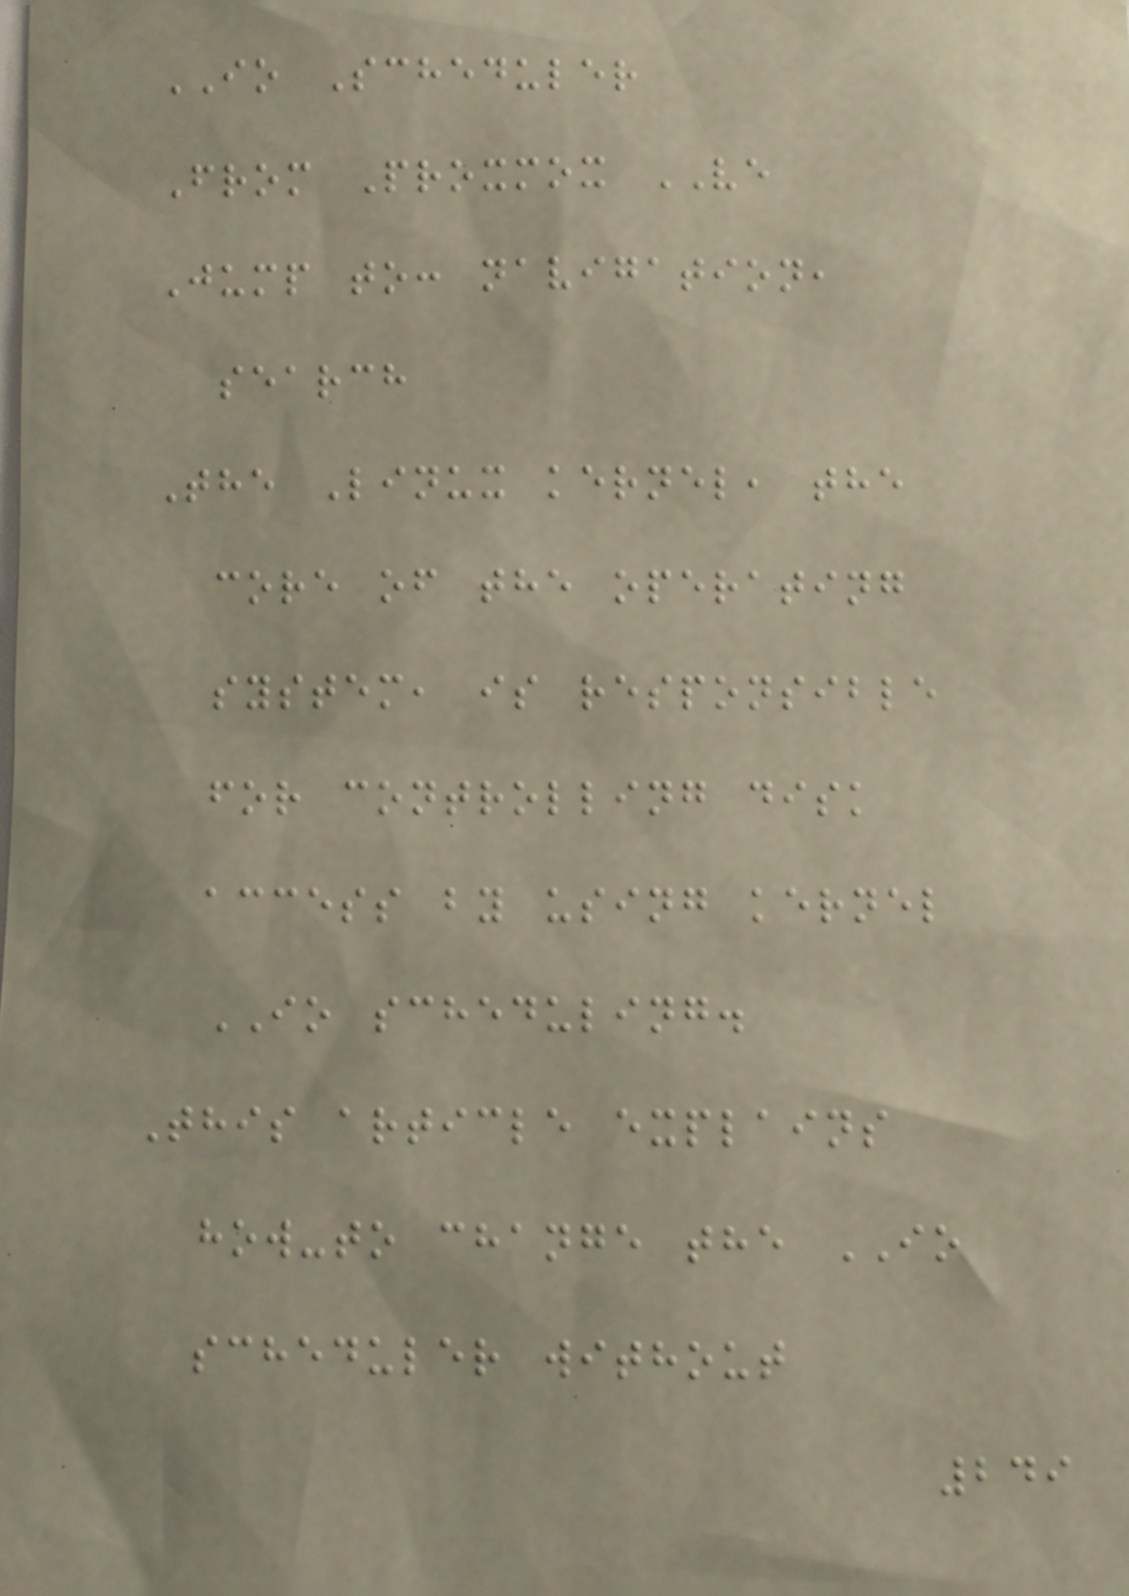IO Scheduler
From Proxmox VE
Jump to: navigation,
search
The Linux kernel, the
core of the operating
system, is responsible
for controlling disk
access by using kernel
IO scheduling.
This article explains
how-to change the IO
scheduler without
249
